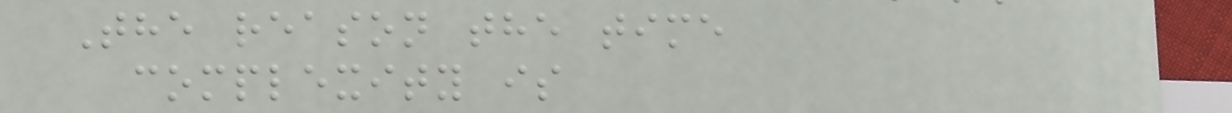The reason the time
complexity is
